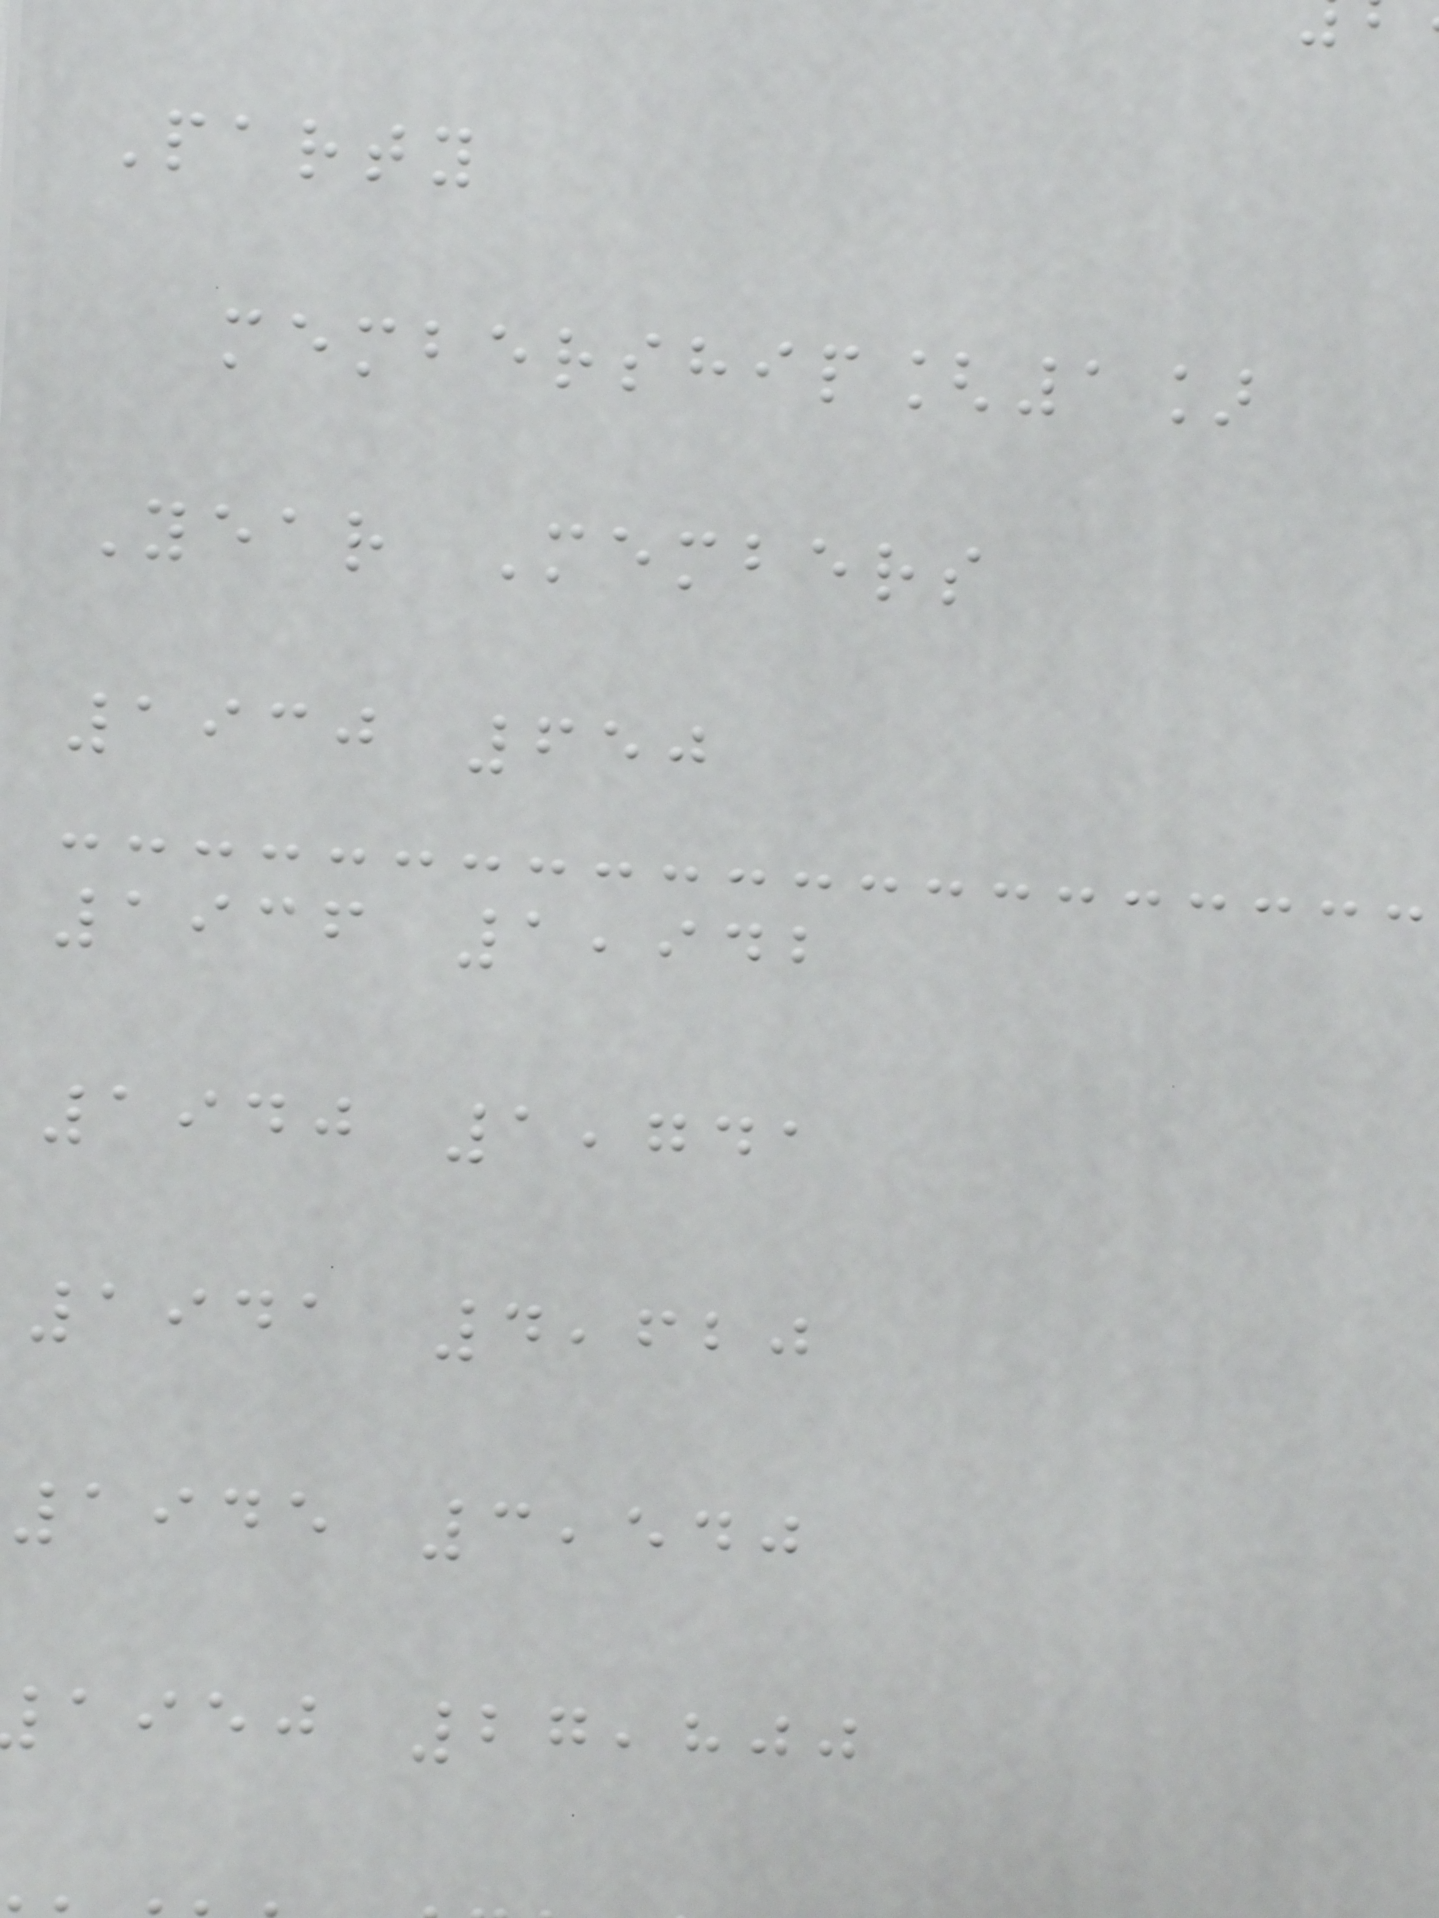Party
membership[1]
Year Members
1930 650
1936 1,942
1940 1,741
1941 4,620
1945 3,540
aiej 27,800
